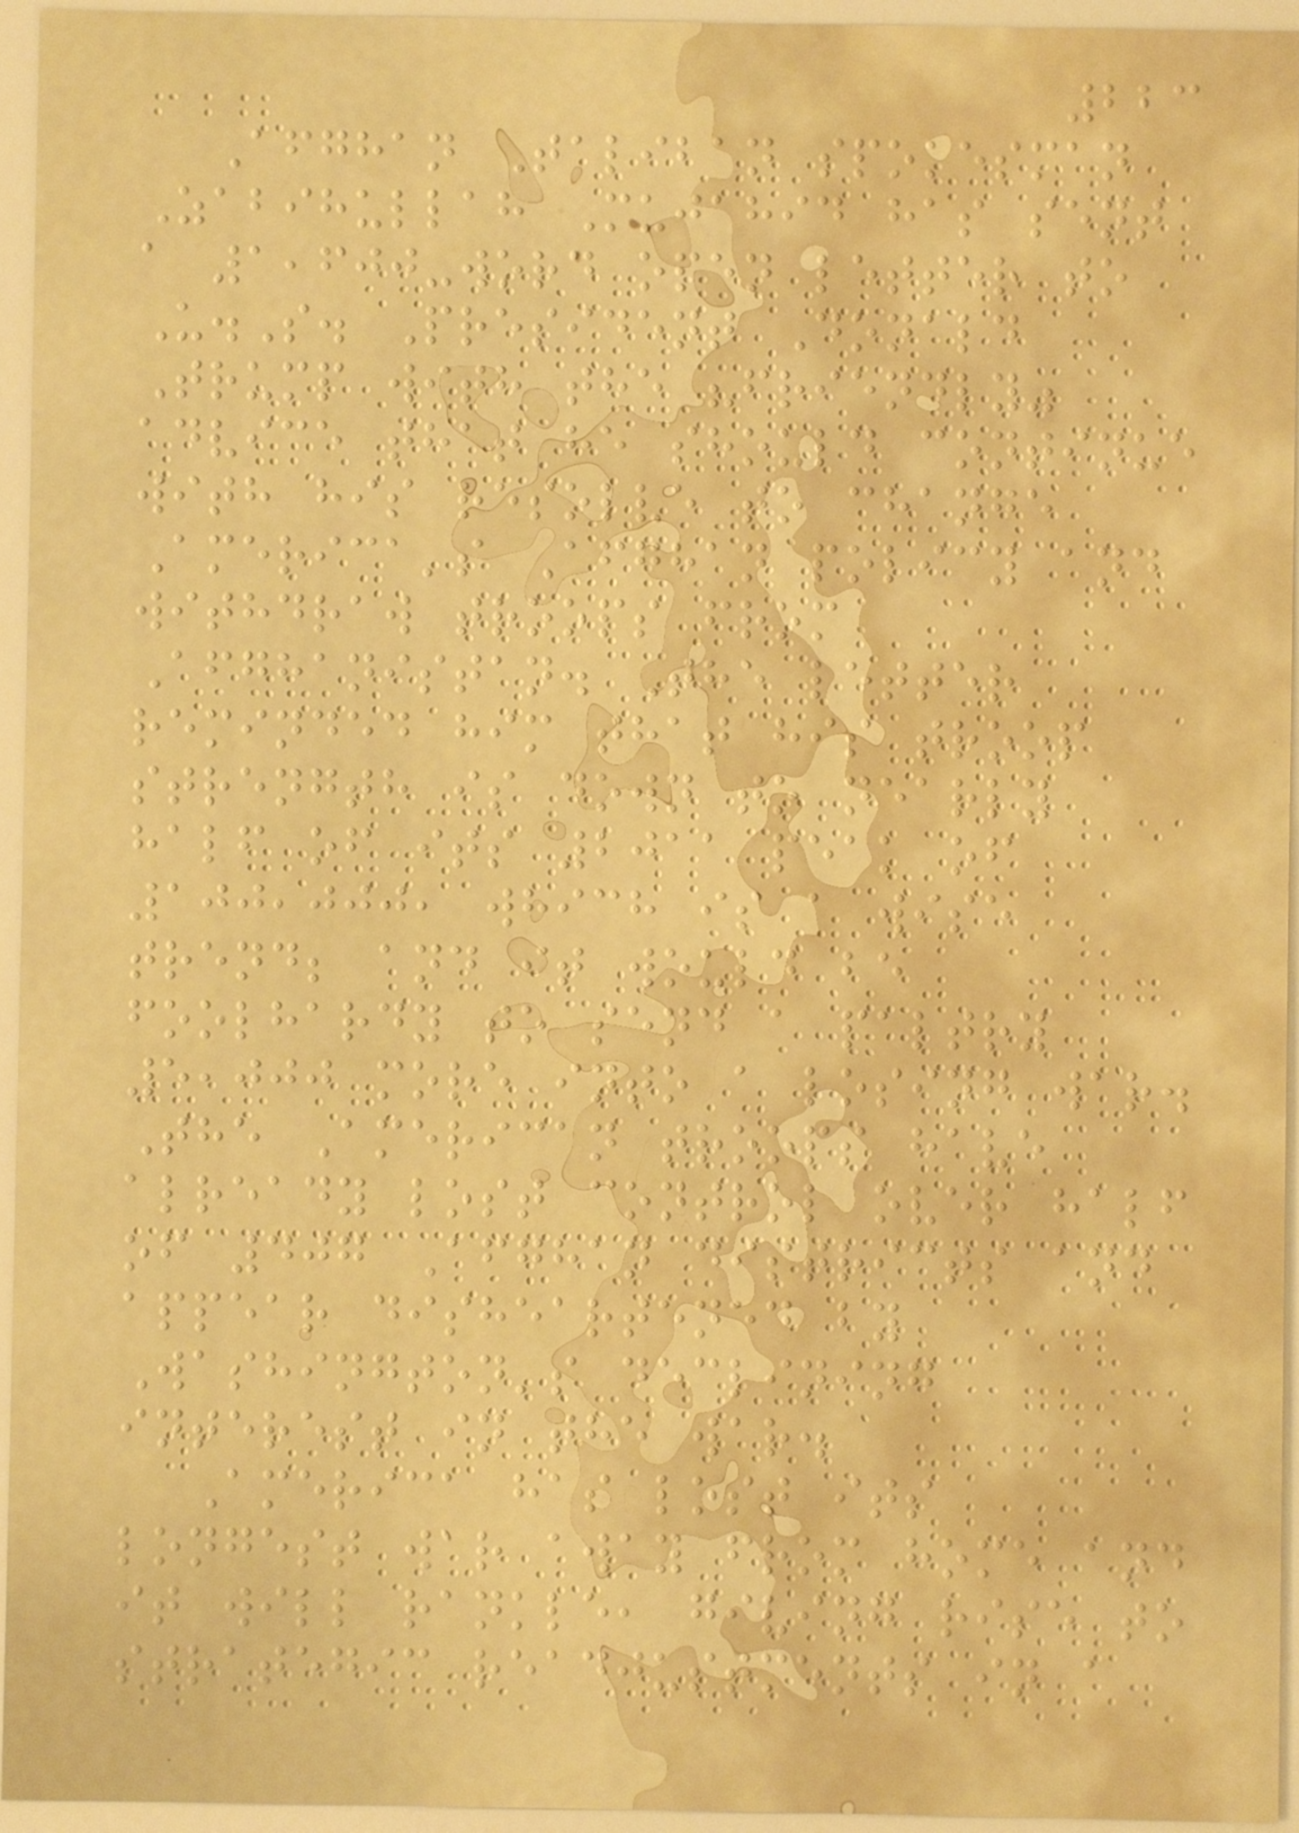223
Afghan Taliban spokesman
Zabihullah Mujahid has sent
a 1,600-word open letter to
U.S. President Donald
Trump with the "friendly"
advice that he should continue
with his resolve to change
America's Afghan policy and
withdraw troops from
Afghanistan. The letter
reminded him that his troop
strength is down to nearly
half of its 2011 peak of
100,000, which is a wise
trend; and it would be
foolhardy to send a paltry
5,000 more into a losing war.
The American troops have
already lost control over half
of 407 Afghan districts and
appear disheartened by
Washington's declining
interest in the war.
America has lost its
longest war away from home and
it will rankle, giving rise to
strategic readjustments in a
